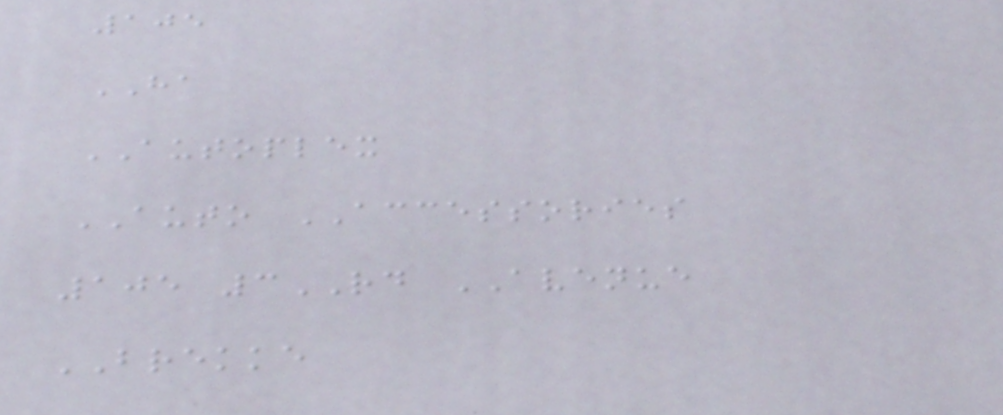105
HA
AUTOPLEX
AUTO ACCESSORIES
105 3RD AVENUE
BREKKE
